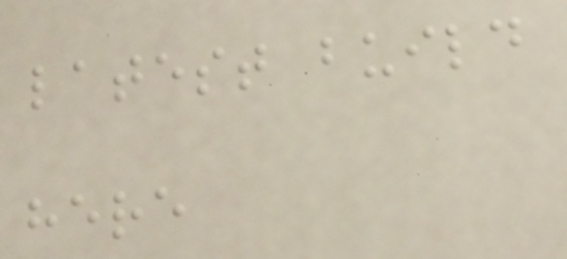latest build
here
